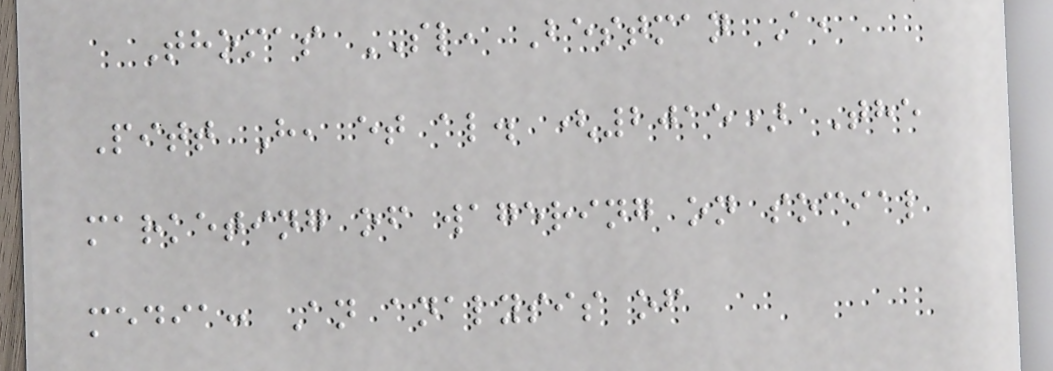Thomas SL, Bestman A,
Pitt H, et al. (2015) The
marketing of wagering on social
media: An analysis of
